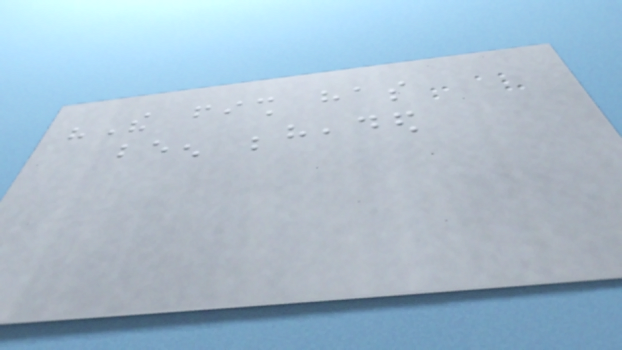"The fish has
been beheaded
